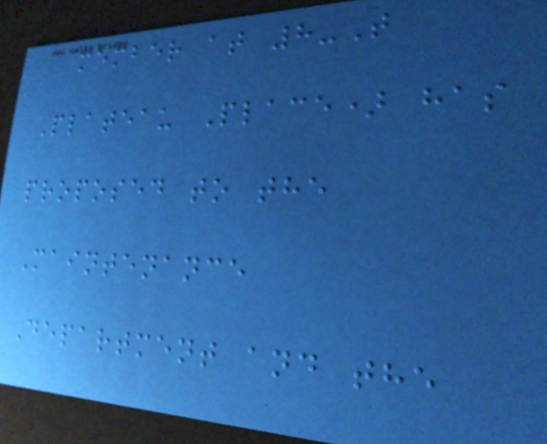member at 8-T
Plateau Place) has
proposed to the
Maintenance
Department and the
